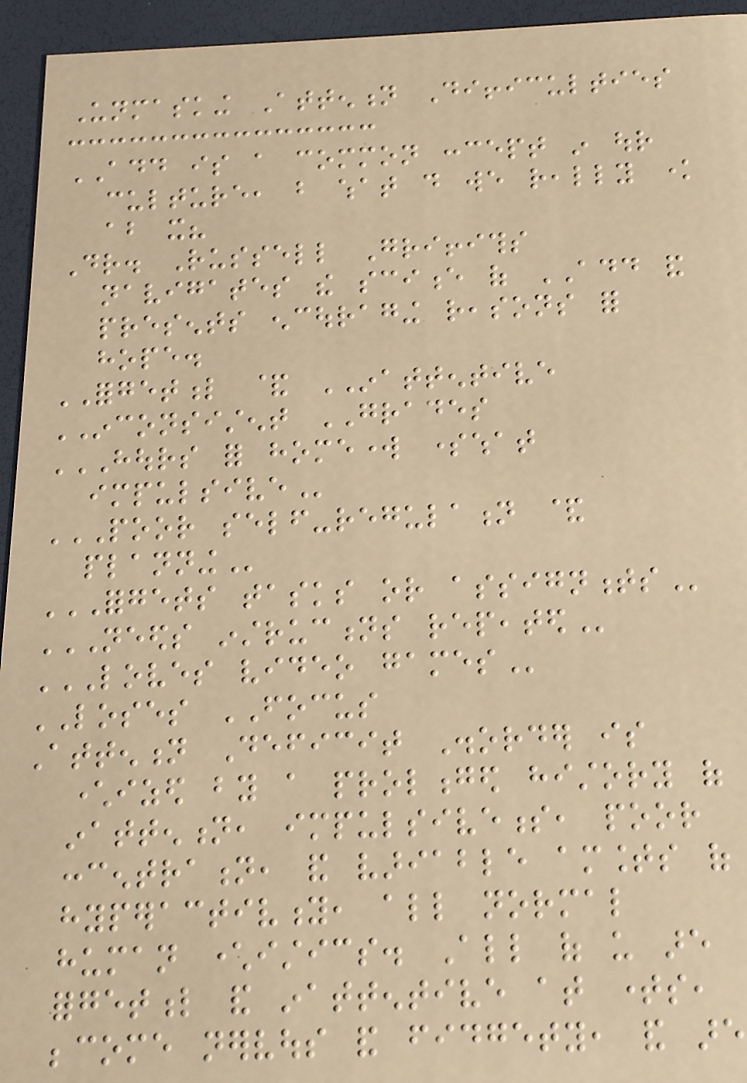Unmasking Attention Difficulties
ADD is a common concept in our
culture, but what do we really know
about it?
Dr. Russell Griffiths
navigates the science of ADD and
presents encouraging reasons for
hope.
FORGETFUL & INATTENTIVE
INCONSISTENT GRADES
HOURS FOR HOMEWORK SOMEWHAT
IMPULSIVE
POOR SELF-REGULATION &
PLANNING
FORGETS TASKS OR ASSIGNMENTS
NEEDS INSTRUCTIONS REPEATED
LOVES VIDEO GAMES
LOSES FOCUS
Attention Deficit Disorder is
characterized by a prolonged history of
inattention, impulsiveness, poor
concentration, and variable amounts of
hyperactivity, all normal
human characteristics. All of us are
forgetful and inattentive at times,
become nervous and fidgety, and are
